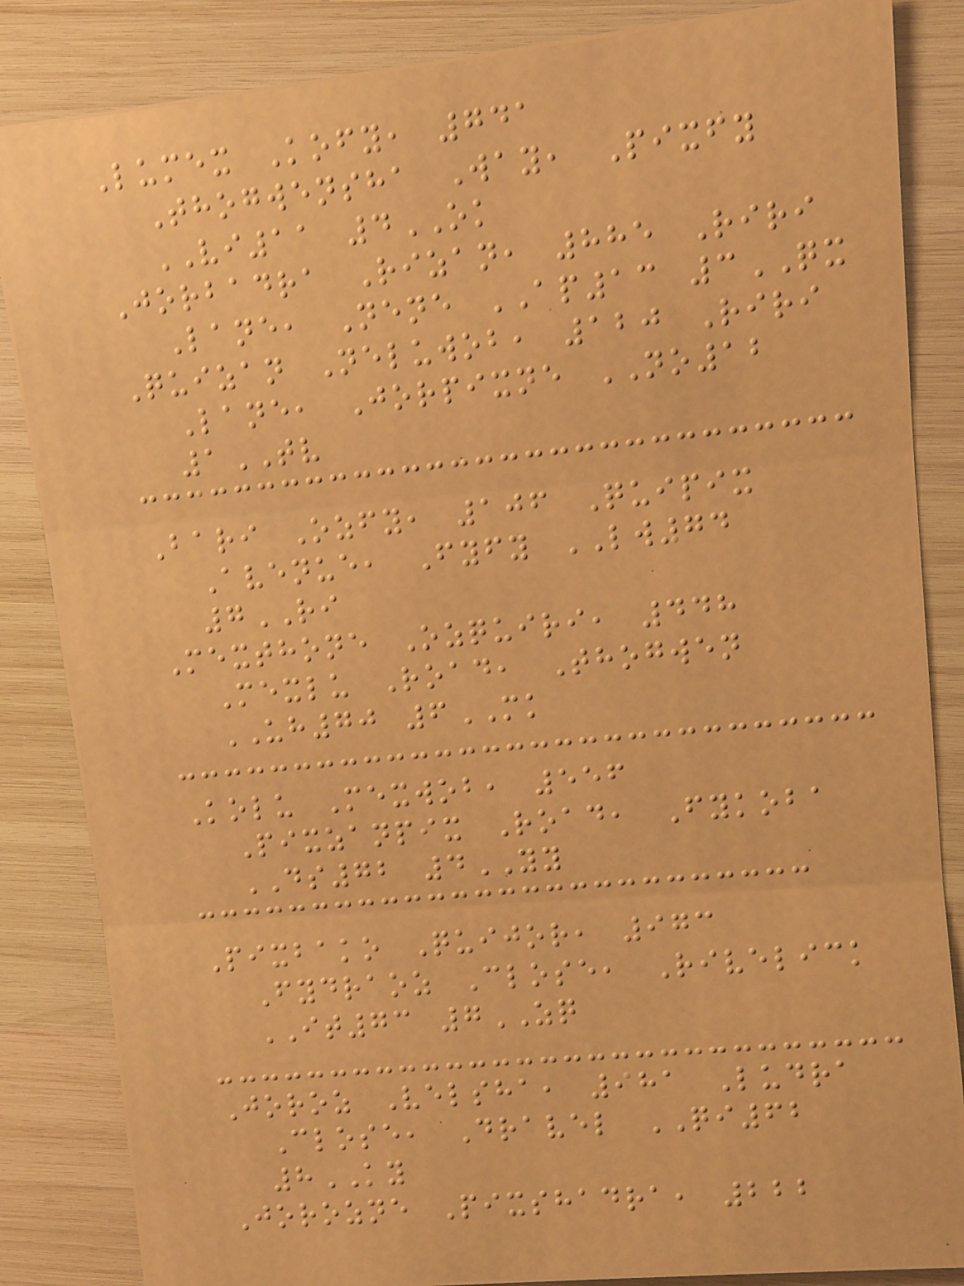Lumex Kofy, 741
Thogwensha Way, Pixfy
VI11 4OK
Jorbadra Rizan, 885 Riri
Lane, Nene AP13 3QX
Quizan Neluwob, 120 Riri
Lane, Jorpixne NO12
1TV
Bari Ozfy, 106 Quipix
Avenue, Fyfy LW74
7RI
Mexthone Ozquiri, 448
Mexlu Road, Thogwen
UH70 6MK
Kolu Mexwob, 556
Pixzanpix Road, Fykoba
DS72 4YY
Pixbako Quijor, 973
Fydraoz Close, Rivelick
IT73 7ZQ
Joroz Velsha, 981 Ludra
Close, Dravel QI62
8KY
Jorozne Pixshadra, 222
